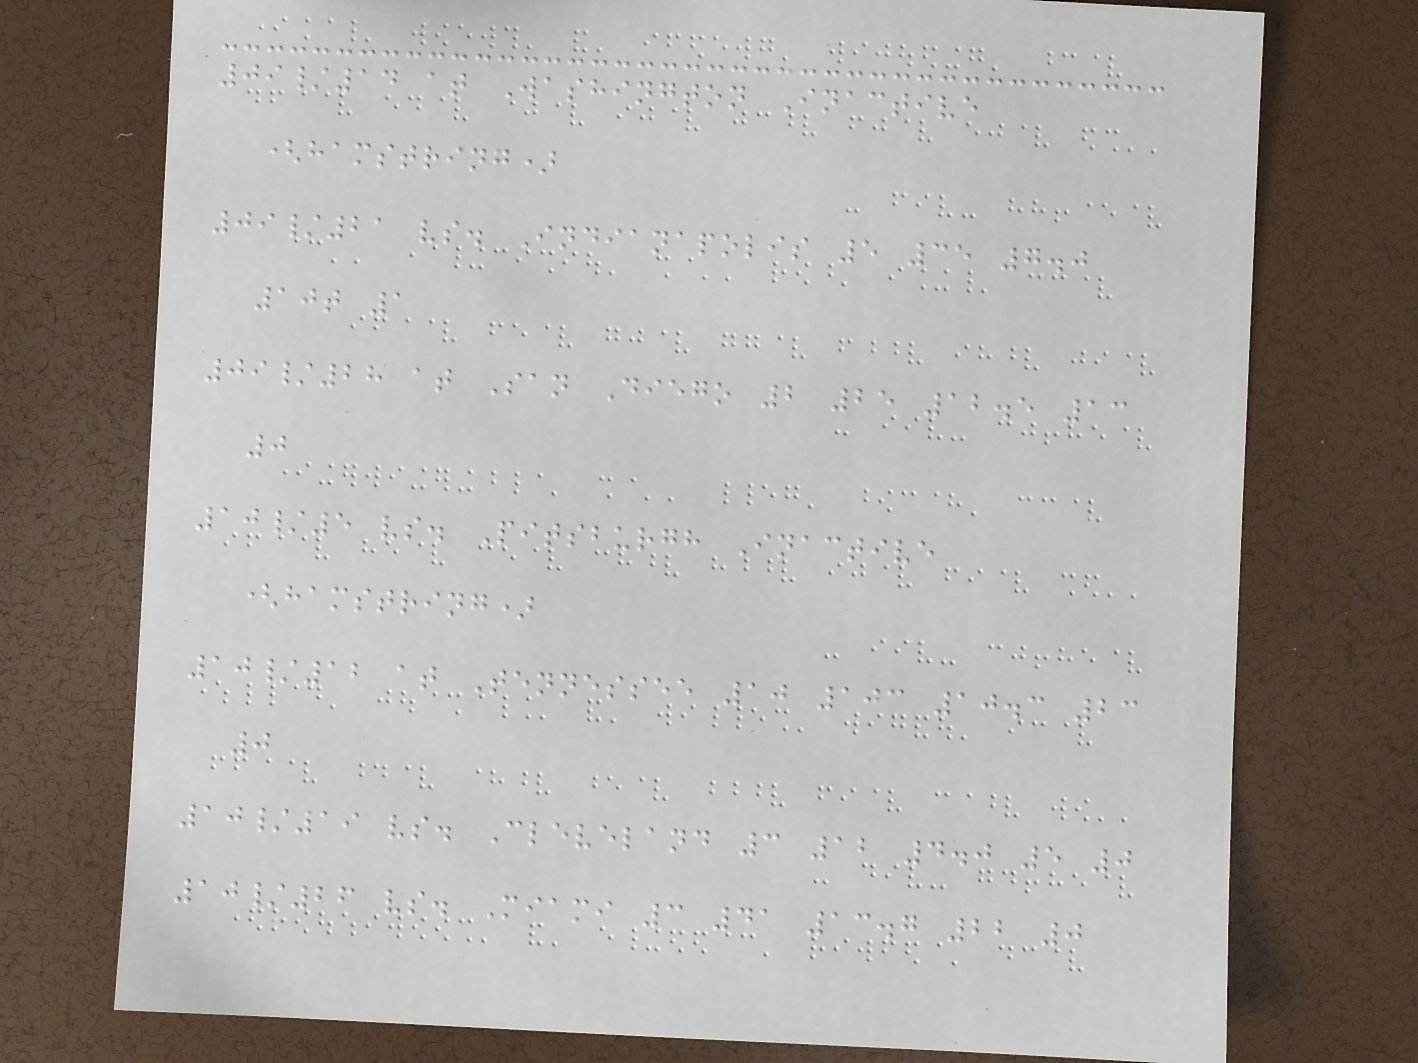09/14 at Washington Inactive
(hamstring)
09/21 vs. Indianapolis 5 35 7.0
10t 1
09/28 at San Diego 2 25 12.5 13
0
10/5 vs. Pitsburgh Inactive
(hamstring)
10/12 at Tennessee 10 103 10.3 23
0
10/19 vs. Cleveland 3 12 4.0 5 0
10/26 vs. Miami 3 41 13.7 22 0
